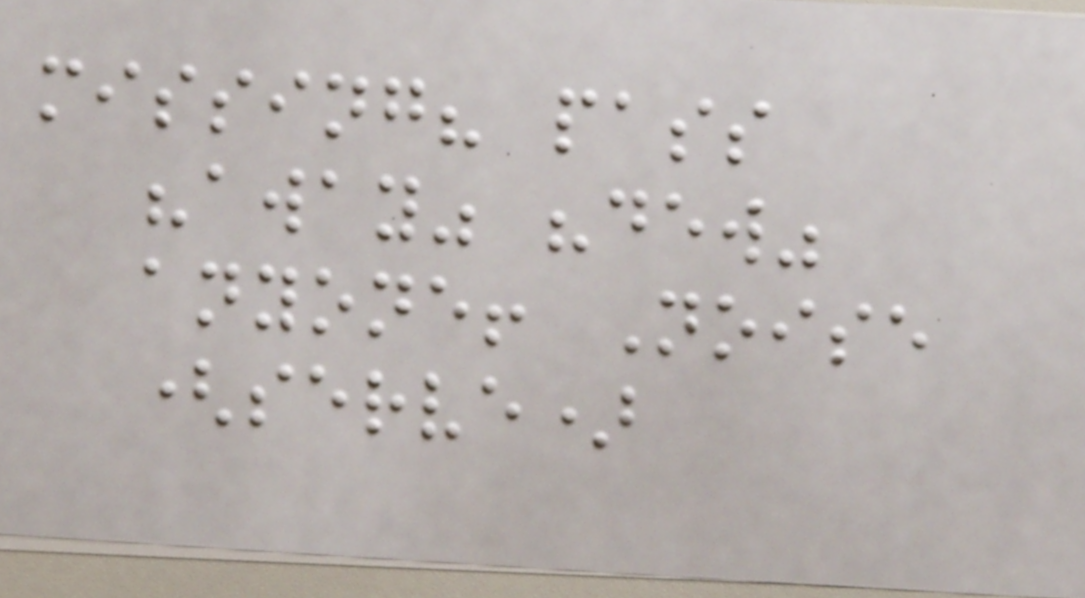missing? pass
"away" "dew"
anyone! Noise
(serve)
